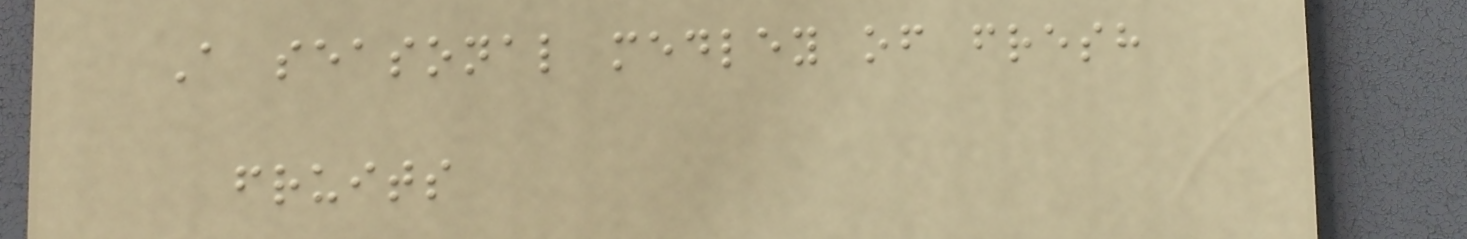A seasonal medley of fresh
fruits
